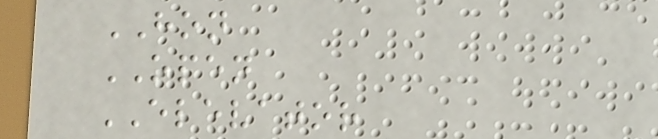HON
OPEN
ELEVATOR
